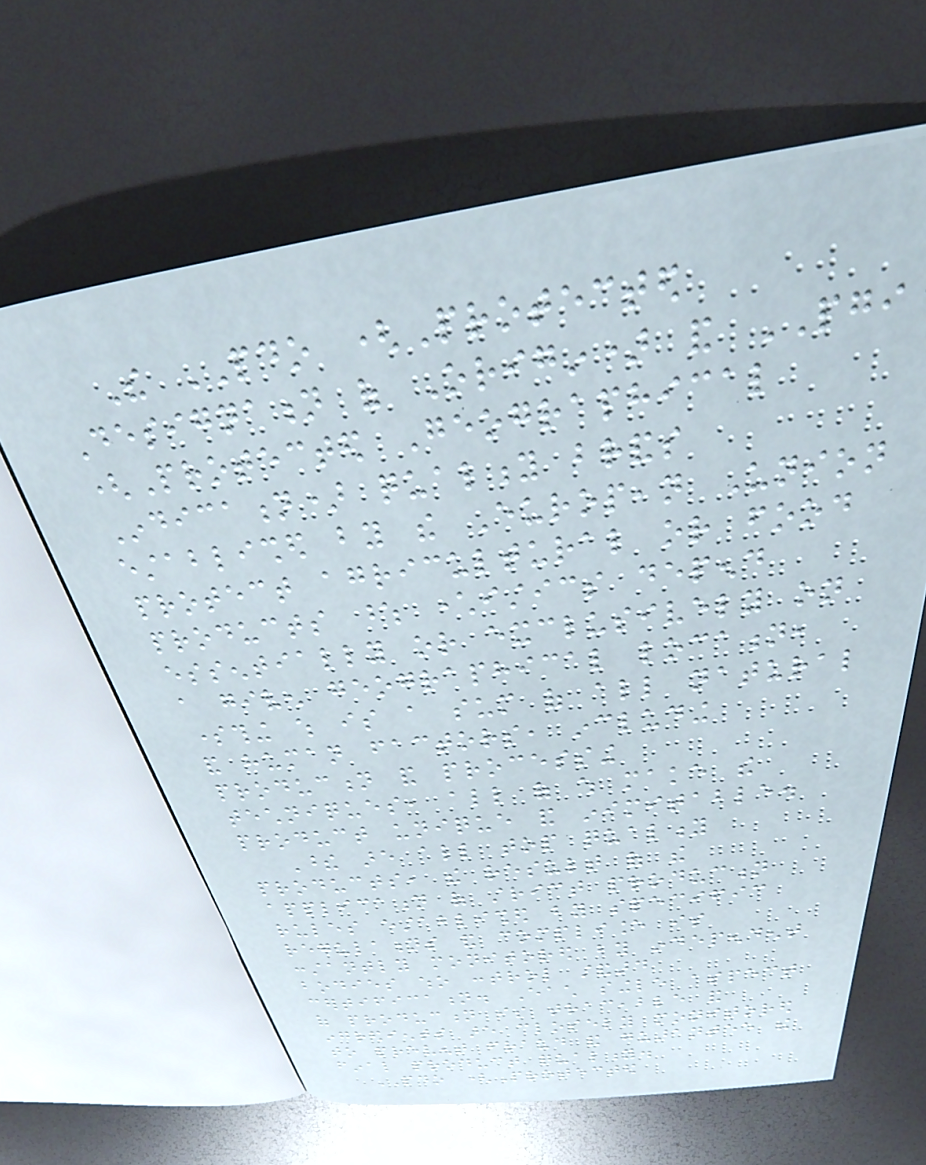The PDO (Protected
Designation of Origin) and PGI
(Protected Geographical
Indication) quality brands
established by the European Union
protect agricultural or food
products whose characteristics depend
essentially or exclusively on
a given geographical location,
something which is a sum of all natural
and human factors, including
production and processing
techniques, all of which make the
product unique and inimitable.
These are all top quality
products, the result of the
application of strict production
rules established by specific
regulations and compliance is
constantly monitored by independent
bodies who control standard
certification. Each single aspect
of production is traceable and
ingredients are closely monitored
to prevent fraud and guarantee the
final product quality.
PDO (Protected
